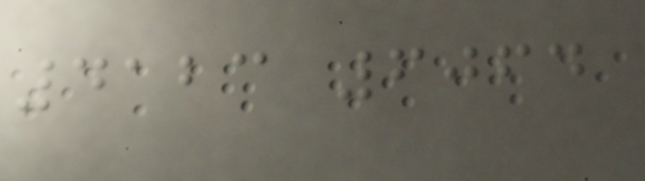4123 6064
